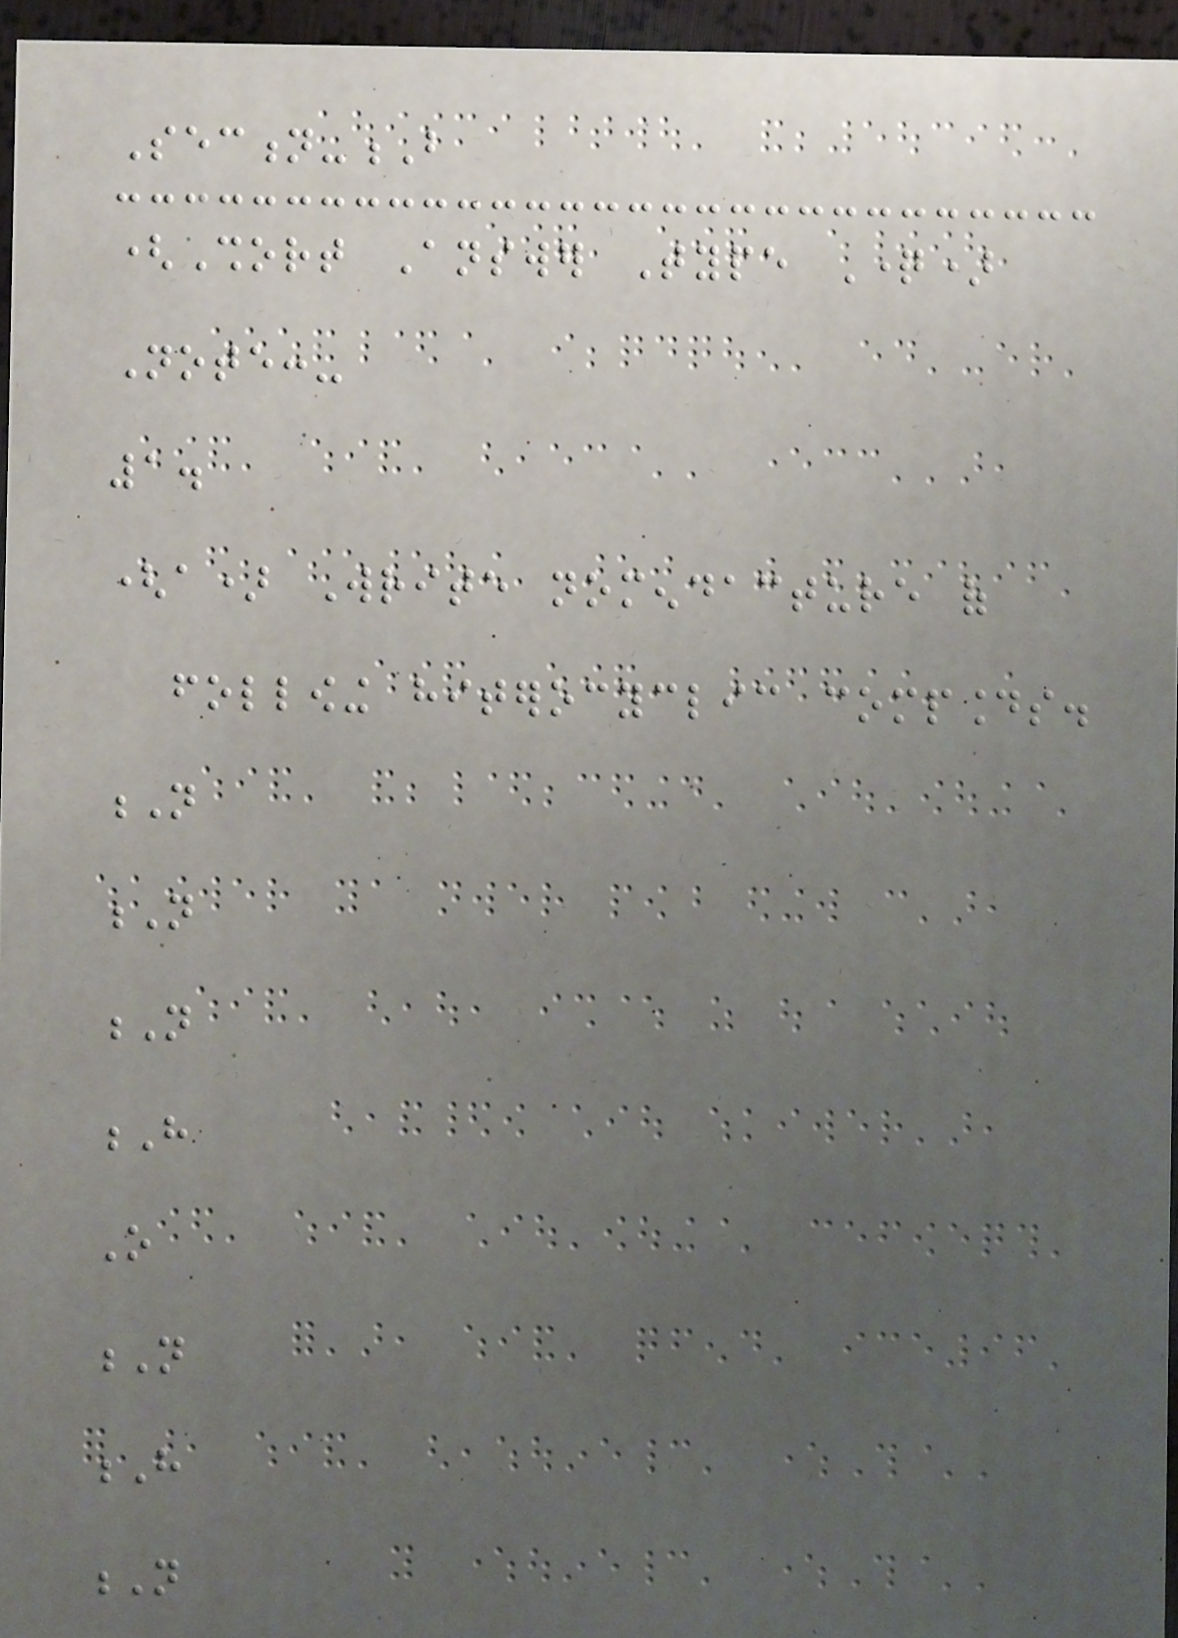Section-B
(Short Answer Type Question)
Note:-
1.
(a) Write nomendacture of
following hiterocyclic compounds.
N
N
N
H
O
N
H
N
